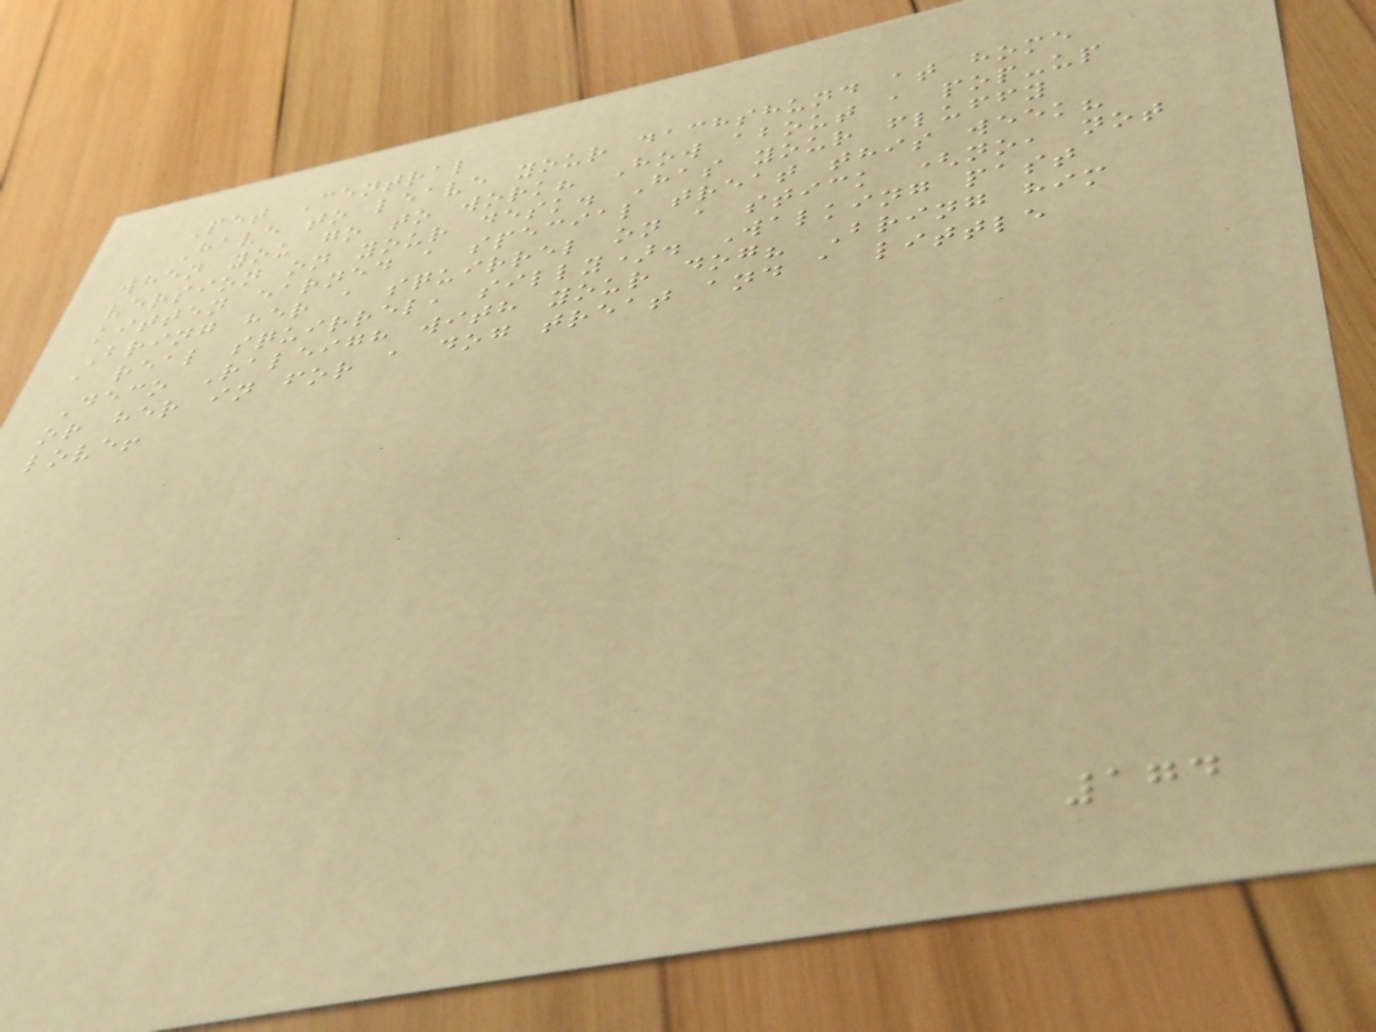Pet Central
Have to leave your dachshund at home
when you go to work? How about a pop-up
version on your desk. Has your fluffy
kitten earned a special treat this week?
Bring her a squirrel on a stick (no, not
a real squirrel, silly). Walking past
Deco Raleigh with your dog? Bring him
or her in for a dog treat and a little
love!
174
